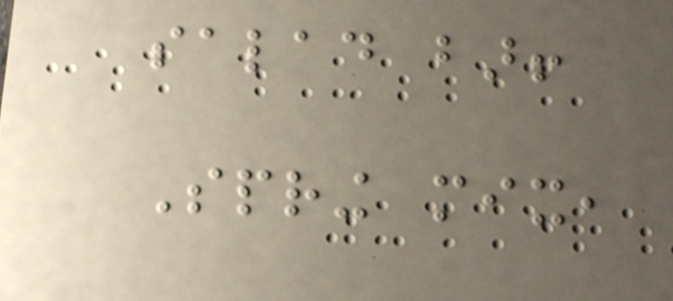salad bar!
Spring mix,
